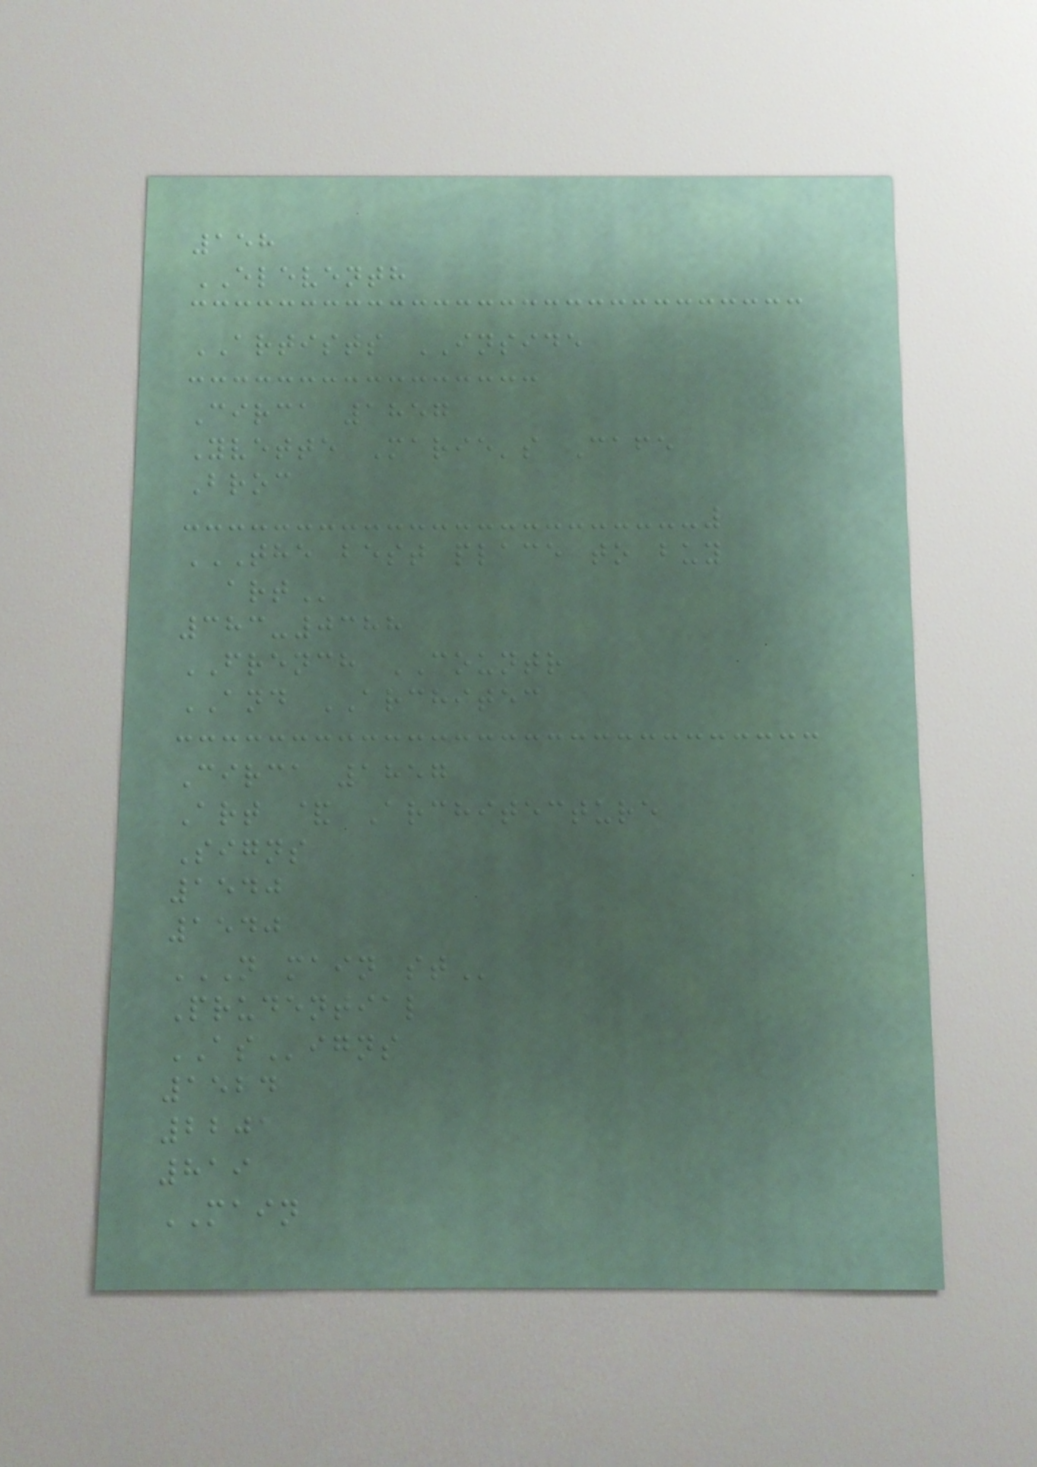158
ELEVENTH
ARTISTS INSIDE
Circa 1857
Yvette Marie's Cafe
Broc
THE BEST PLACE TO BUY
ART
383-0388
FRENCH COUNTR
AND ARCHITEC
Circa 1857
Art & Architecture
Signs
1540
1540
N MAIN ST
Prudential
ASigns
1524
2201
819
MAIN
